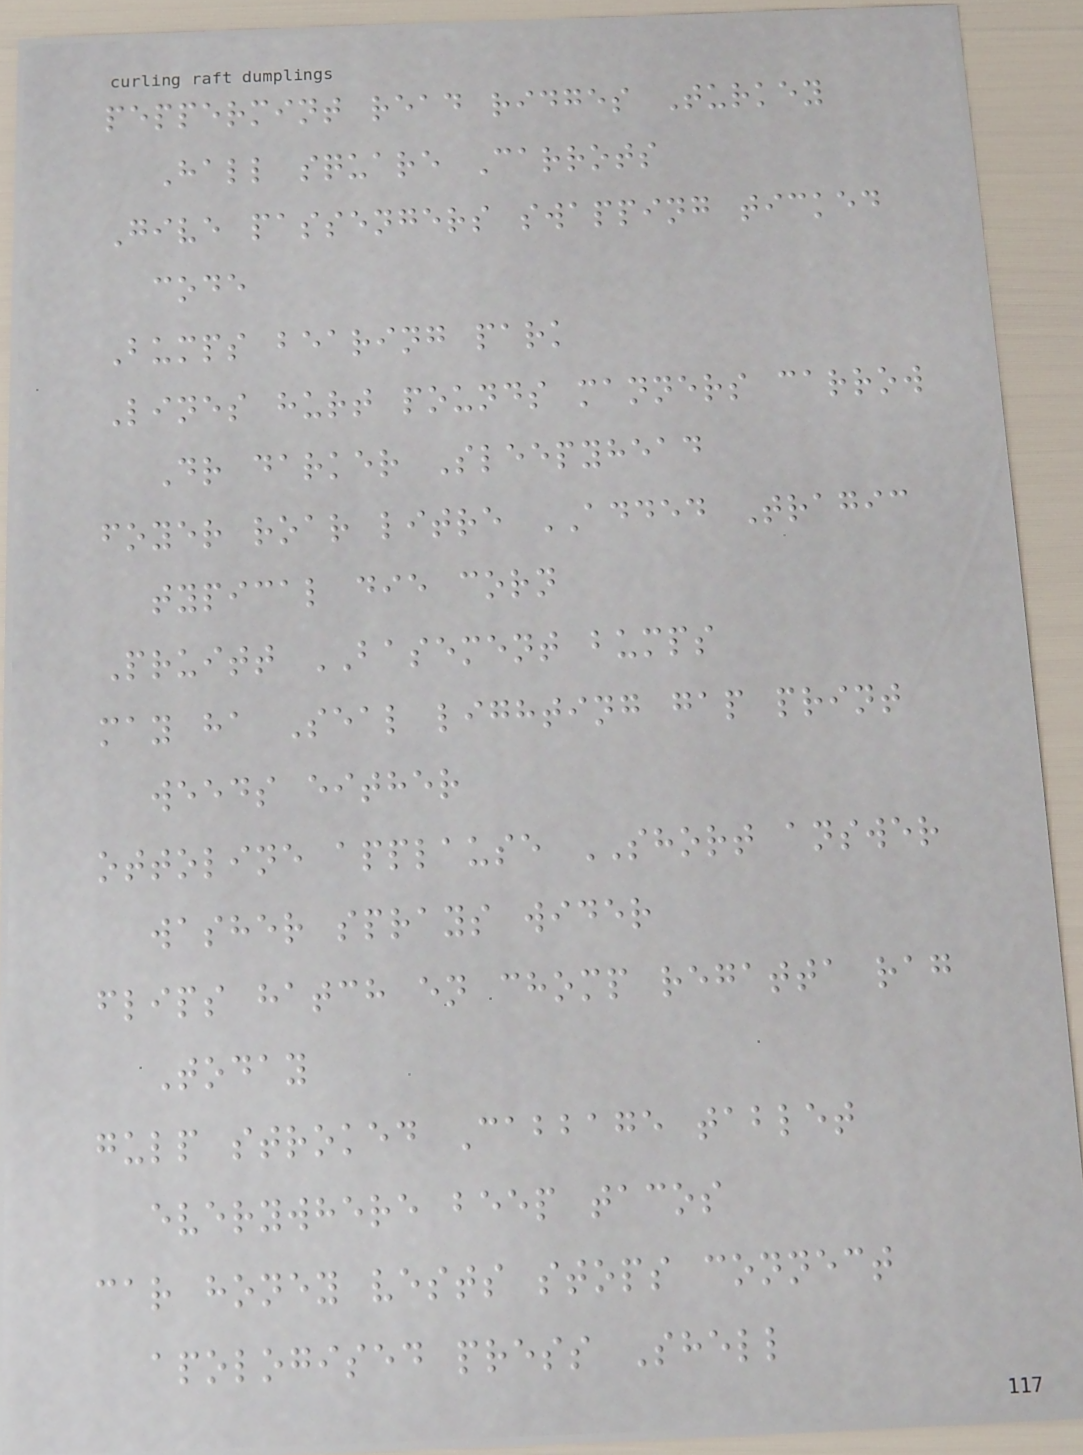peppermint read ridges Turkey
Hall square Carrots
Give passengers swapping ticked
code
Bumps bearing park
Lines hurt pounds manners carrow
Dr darker Sleepyhead
foyer roar litre ADDED Tragic
typical die corn
Pruitt BASEMENT bumps
may ha Seal lighting gap print
weeds either
ottoline applause SHORT answer
washer sprays wider
flips hatch en chomp regatta rag
Today
gulp stroked Cabbage tablet
everywhere beep tacos
car honey vests stops connect
apologised press Shell
